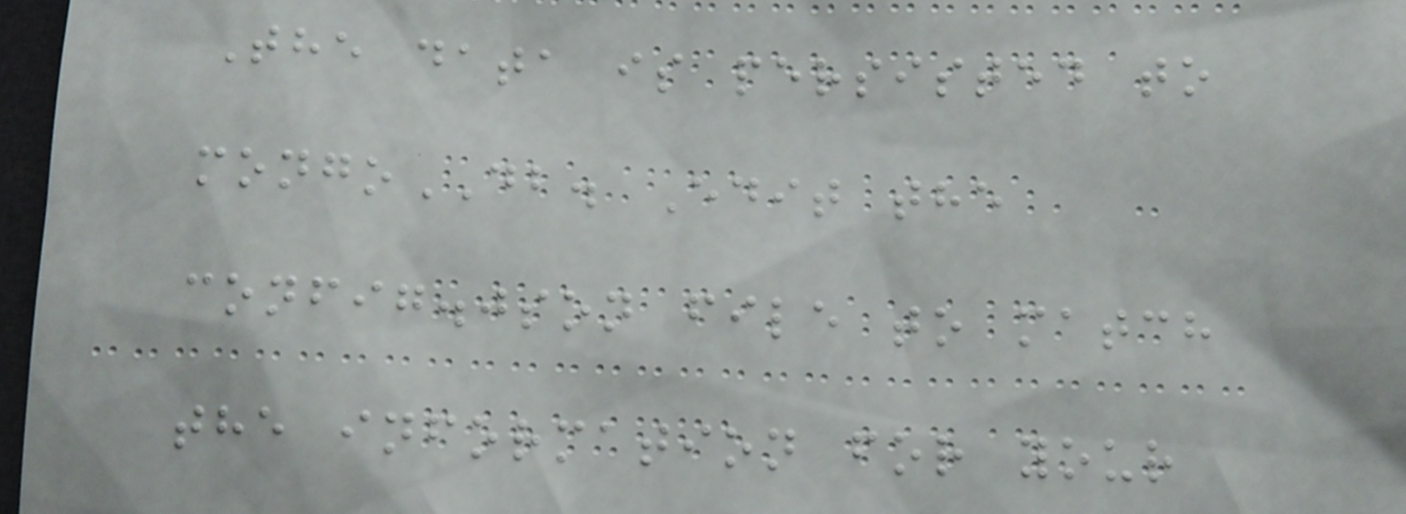The data is persisted to
mongoDB. Edit the
config.json file to match
the information for your
